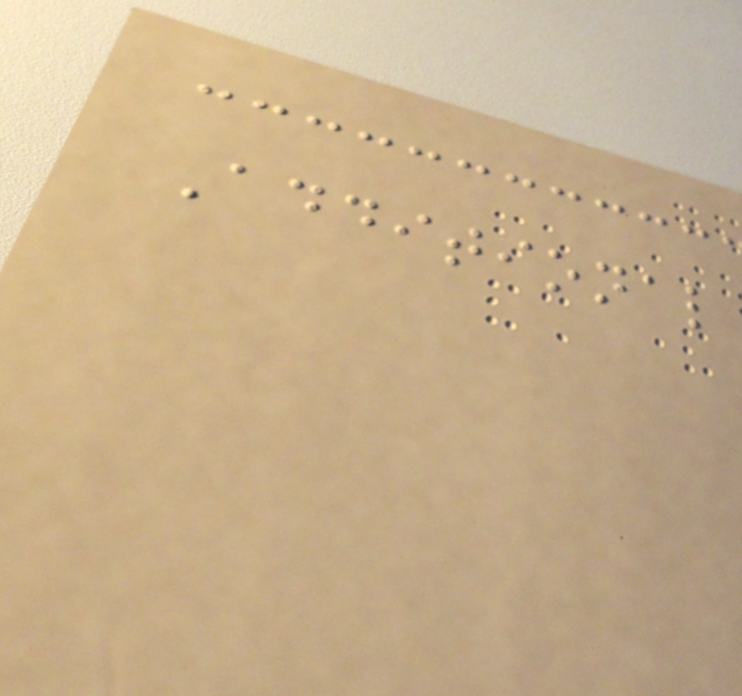Additional
